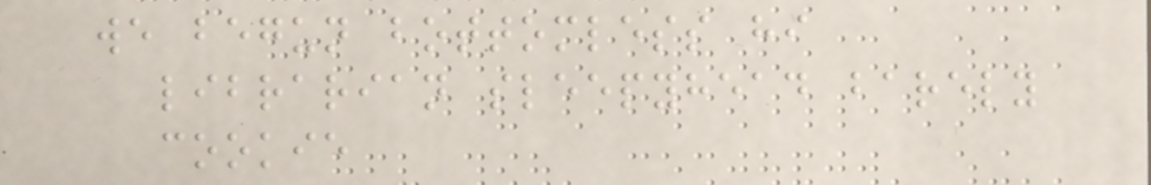we begun bottomless hi
librarian sleepyhead barely
cookie
